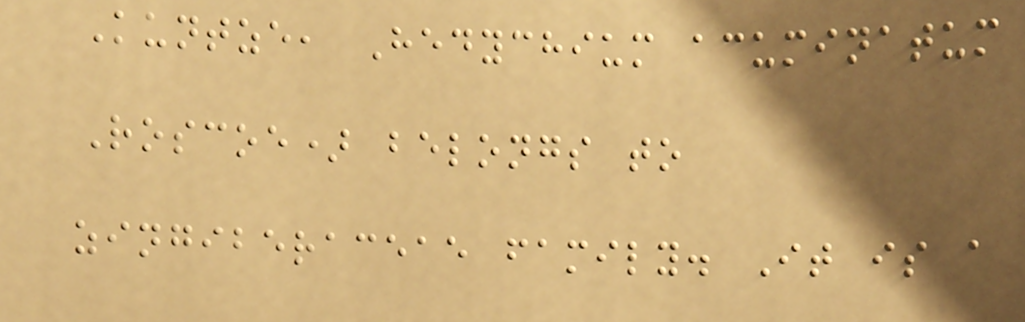Kuntze, Hedychium acuminatum
Roscoe) belongs to
zingiberaceae family. It is a
